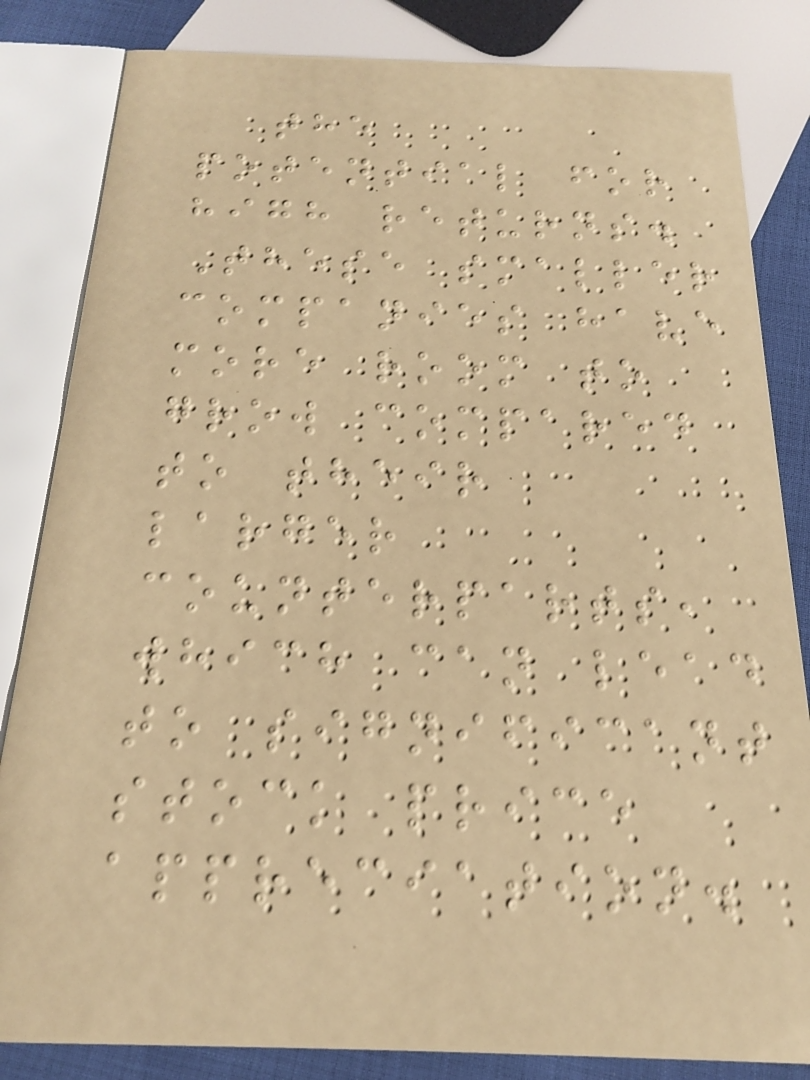the
potential for
high returns.
These smaller
companies have
more room to
grow compared
to their
larger
counterparts,
which can lead
to significant
stock price
appreciation.
